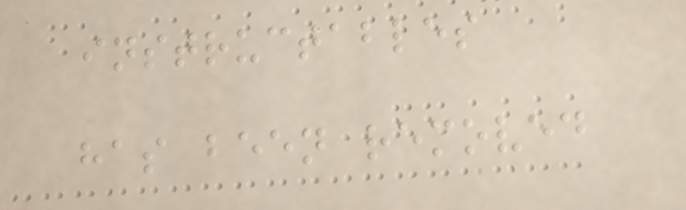instructables
has been removed
